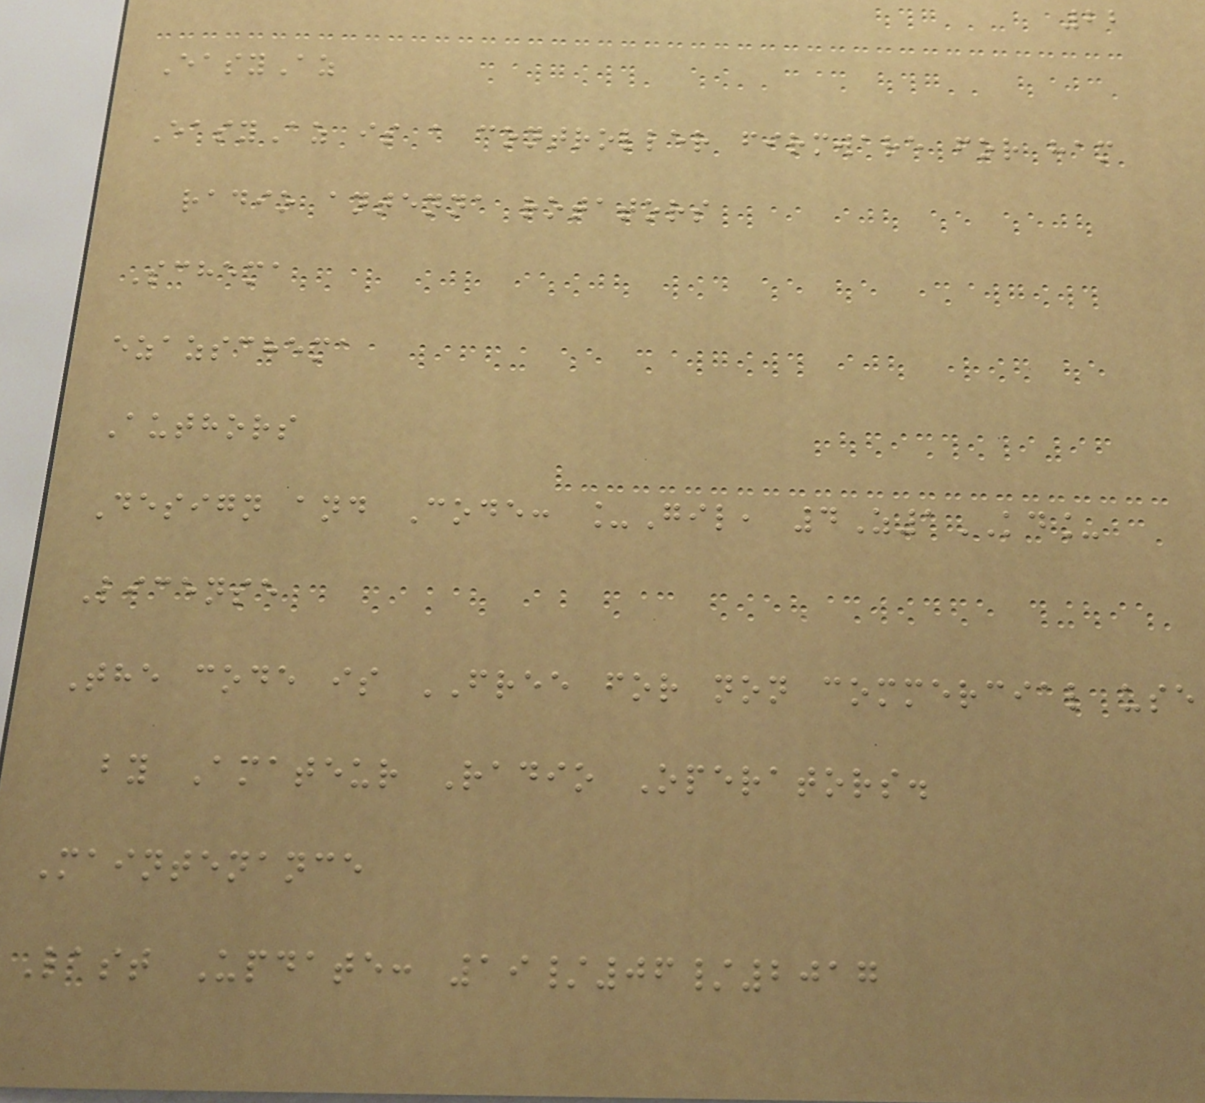22
EasyAz
EasyAz is a controller firmware for ham
radio antenna rotators
Schema
ezazschema
Authors
Design and Code: _Gil, 4Z1KD_
License
The code is FREE for non commercial use
by Amateur Radio Operators.
Maintenance
Last Update: 19/06/2017
